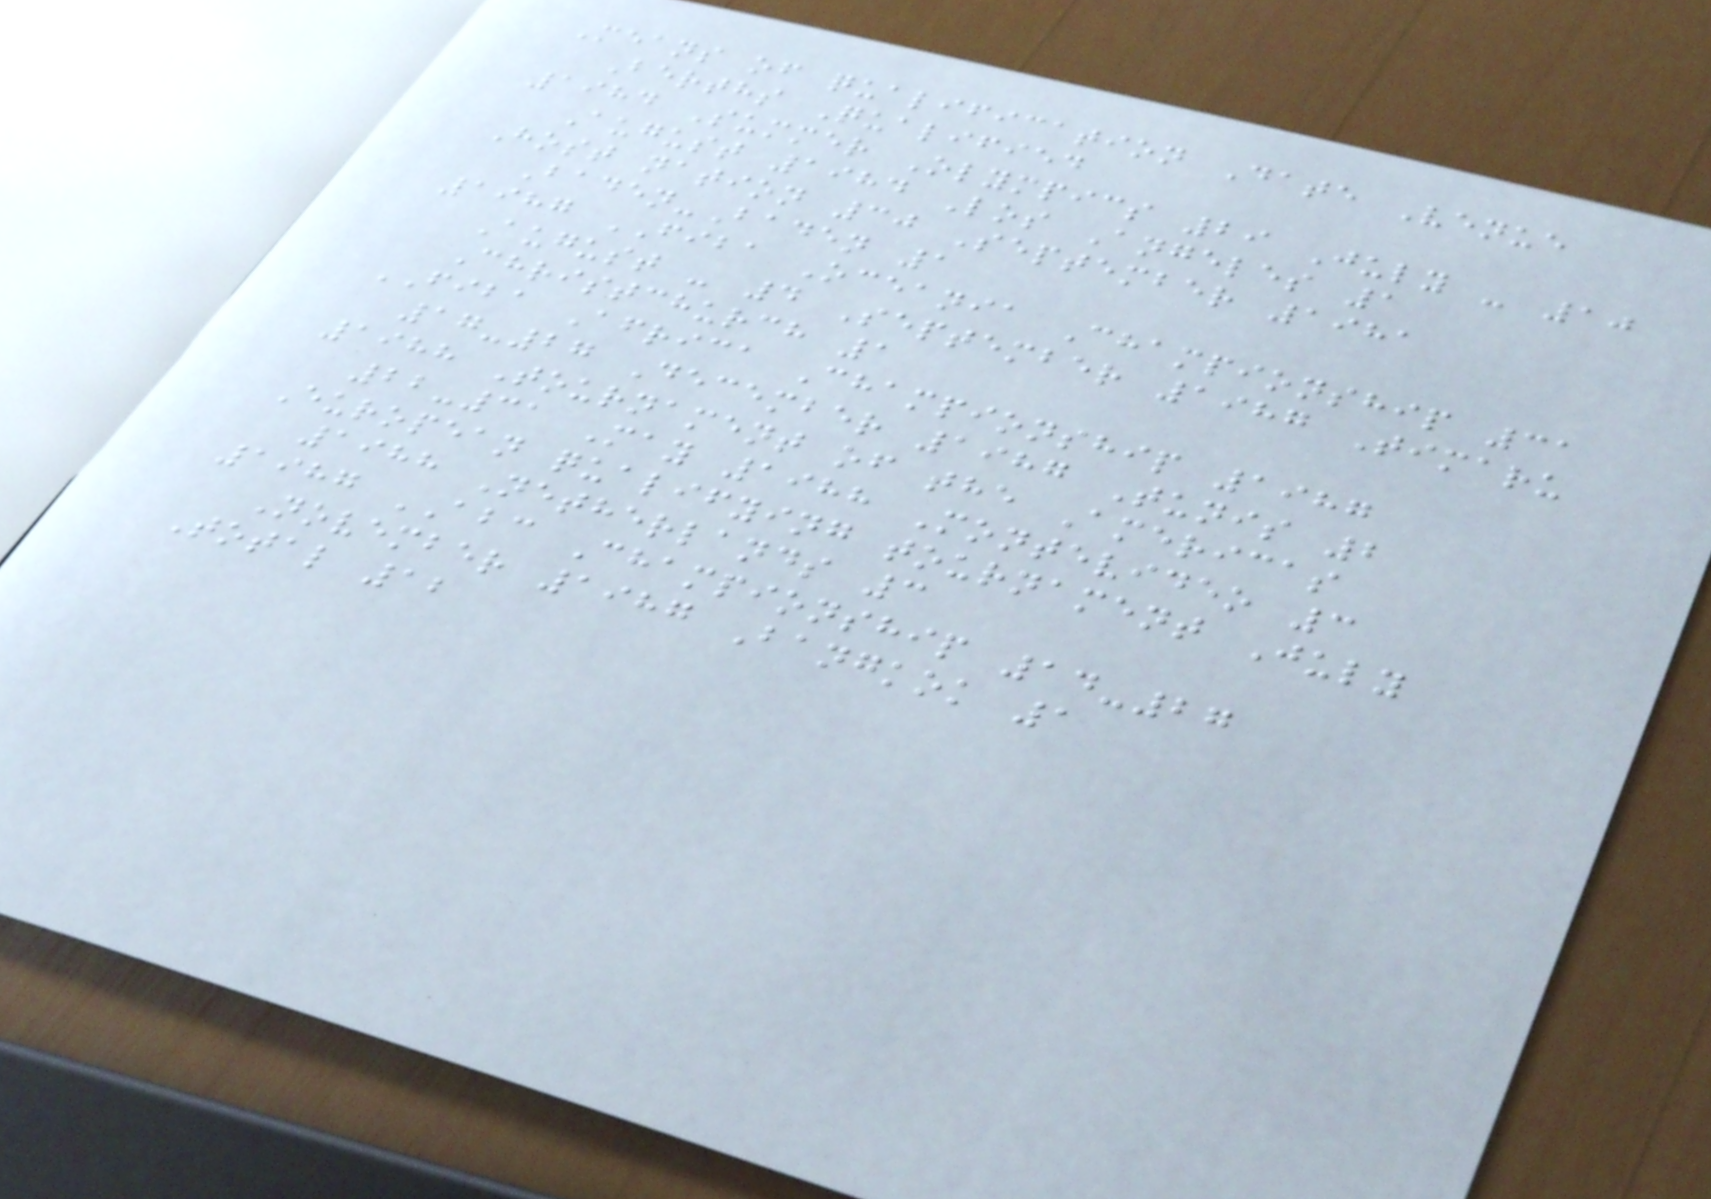Means of qualification Date Venue
Berths Qualified
1984 Summer Olympics 29 July - 10
August 1984 Los Angeles 1
Host nation 30 September 1981
Baden-Baden 1
1987 FIBA Oceania Championship 31
August - 4 September 1987 Timaru
Christchurch 1
FIBA Africa Championship 1987
17-27 December 1987 Tunis 2
1988 Tournament of the Americas
22-31 May 1988 Montevideo 3
European qualifying tournament July
1988 Netherlands 3
1987 ABC Championship 14-27
November 1987 Bangkok 1
Total 12
